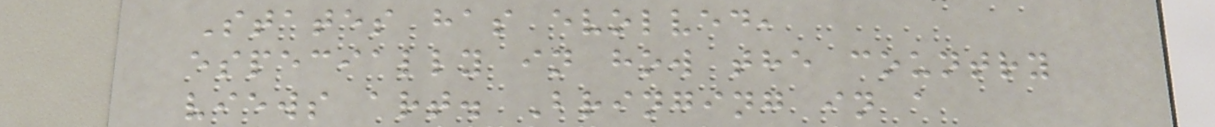States has evolved,
especially in how the country
views art. Bringing in a
